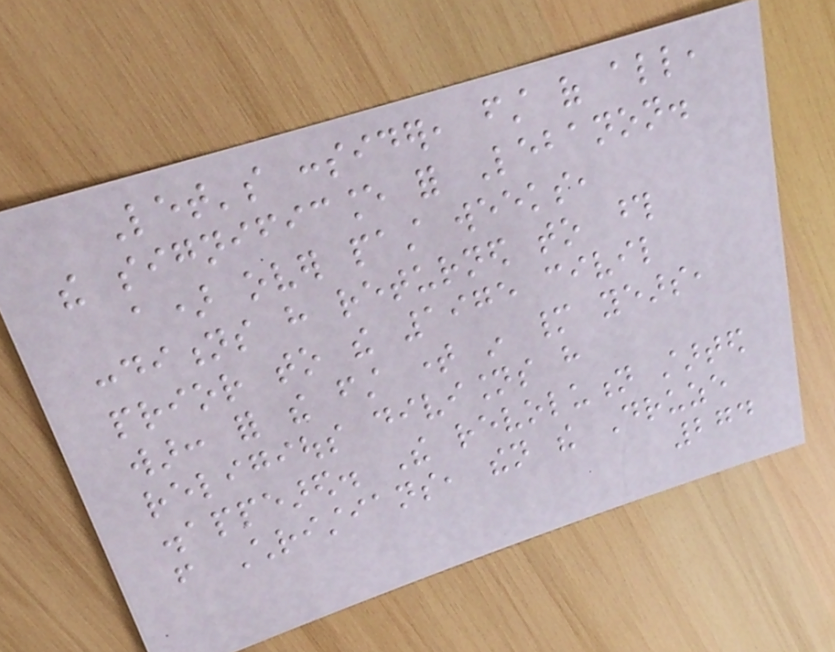Let's consider, first of all,
the significance for Lebanon.
a) over past weeks,
conditions have returned to those
prior to the 1975 civil
war: for the first time in many years,
religious divisions have
disappeared. The revolution started
from Christians, then the Druze
274
